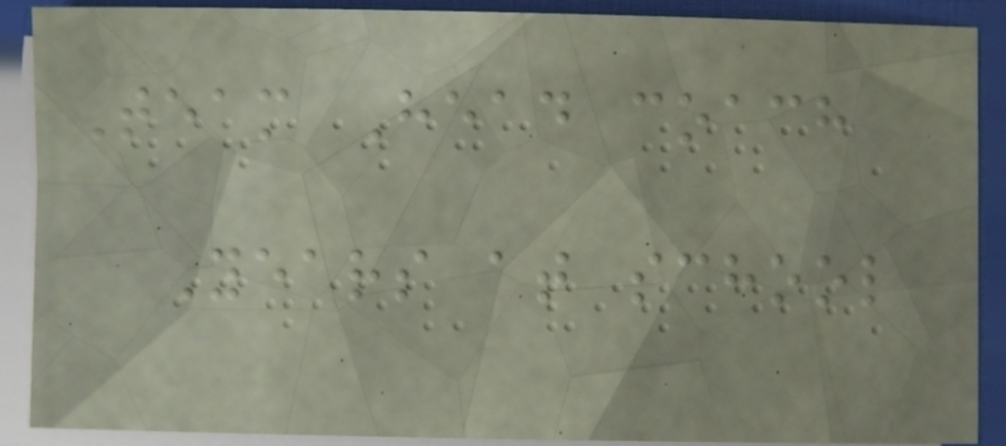Team Head coach
Years at school
